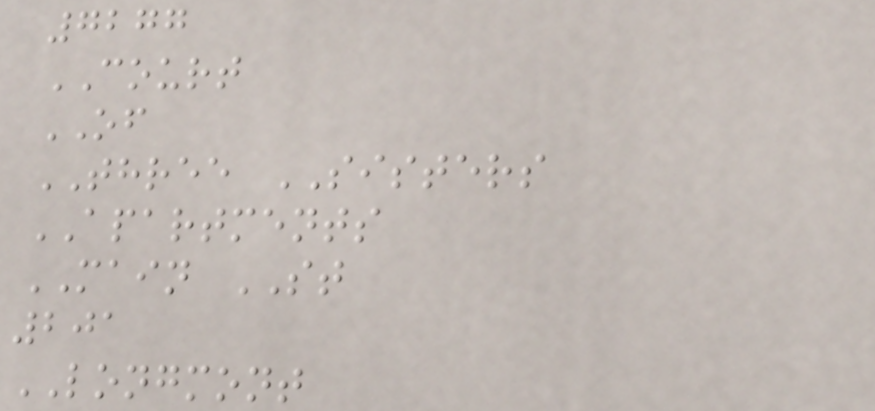7277
COURT
OF
THREE SISTERS
APARTMENTS
MAIN ST
201
LONGMONT
